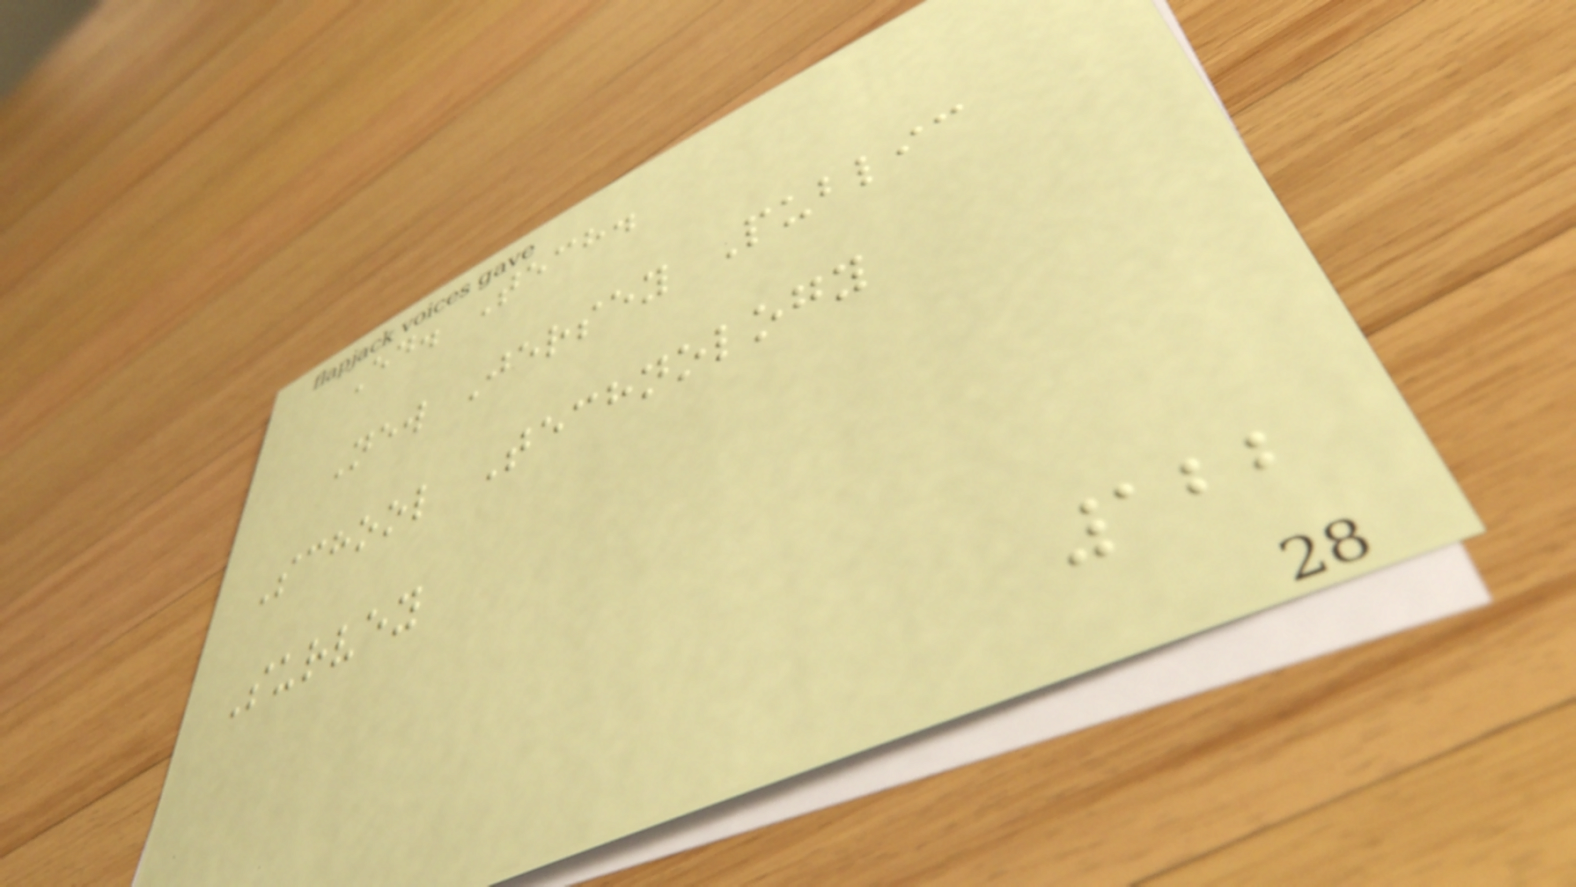Ed. Tech.
New Jersey Public
School Technology
Survey
122
